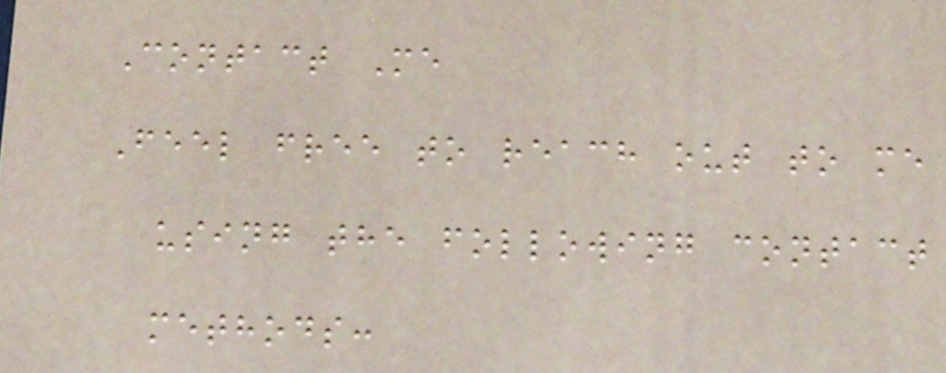Contact Me
Feel free to reach out to me
using the following contact
methods:
